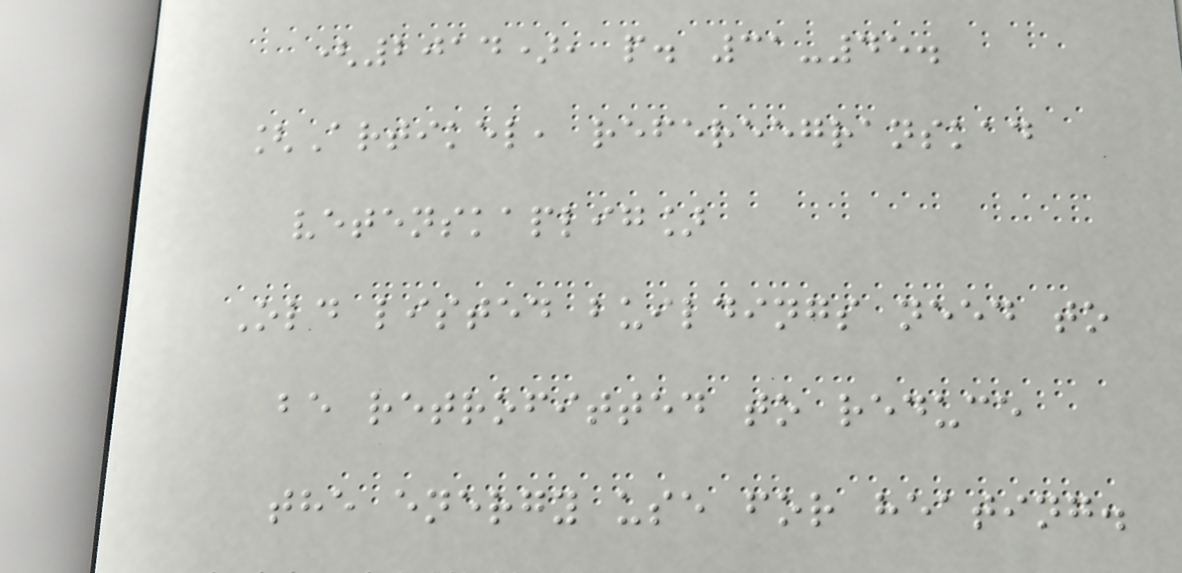(2014), p. 31-45.
[Artikel, refereegranskad
vetenskaplig]
Old listed buildings need to
be retrofitted to reduce
the energy use for heating.
